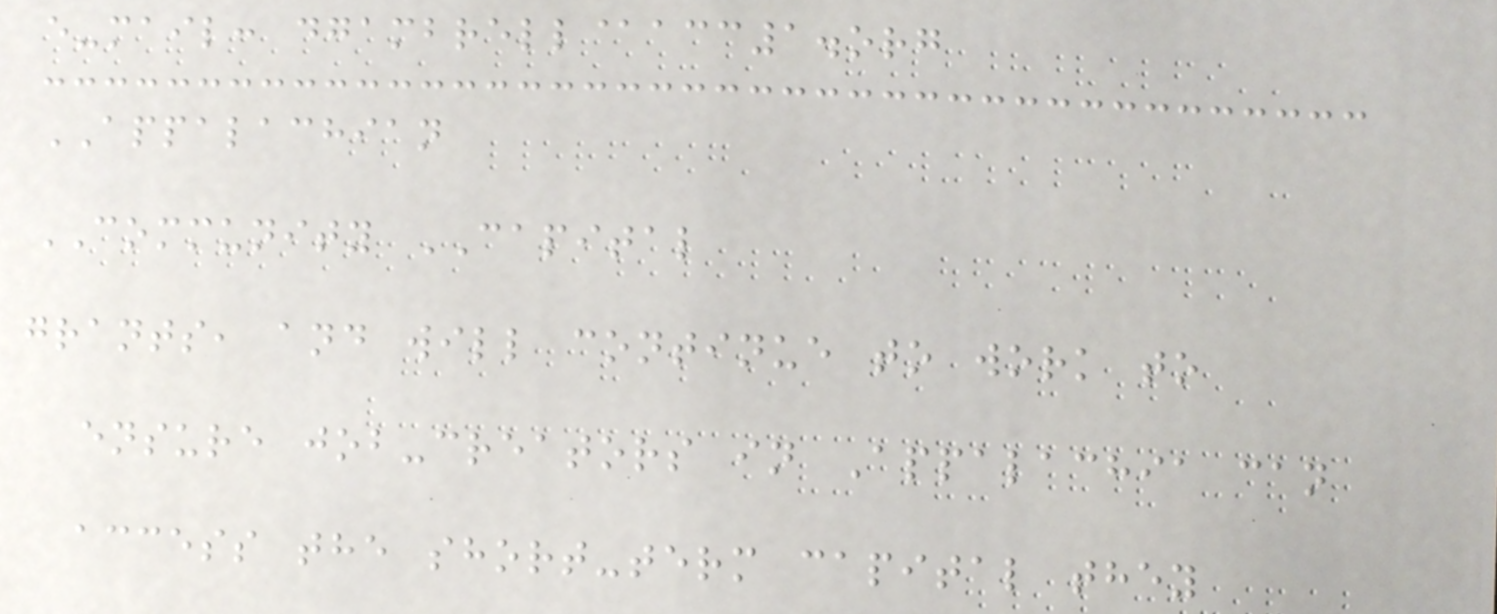e-mail: dgambrell@acc1.org
APPALACHIAN
COMMUNITY CAPITAL
grants, and will continue to work to
ensure job-creators in Appalachia can
access the short-term capital they
